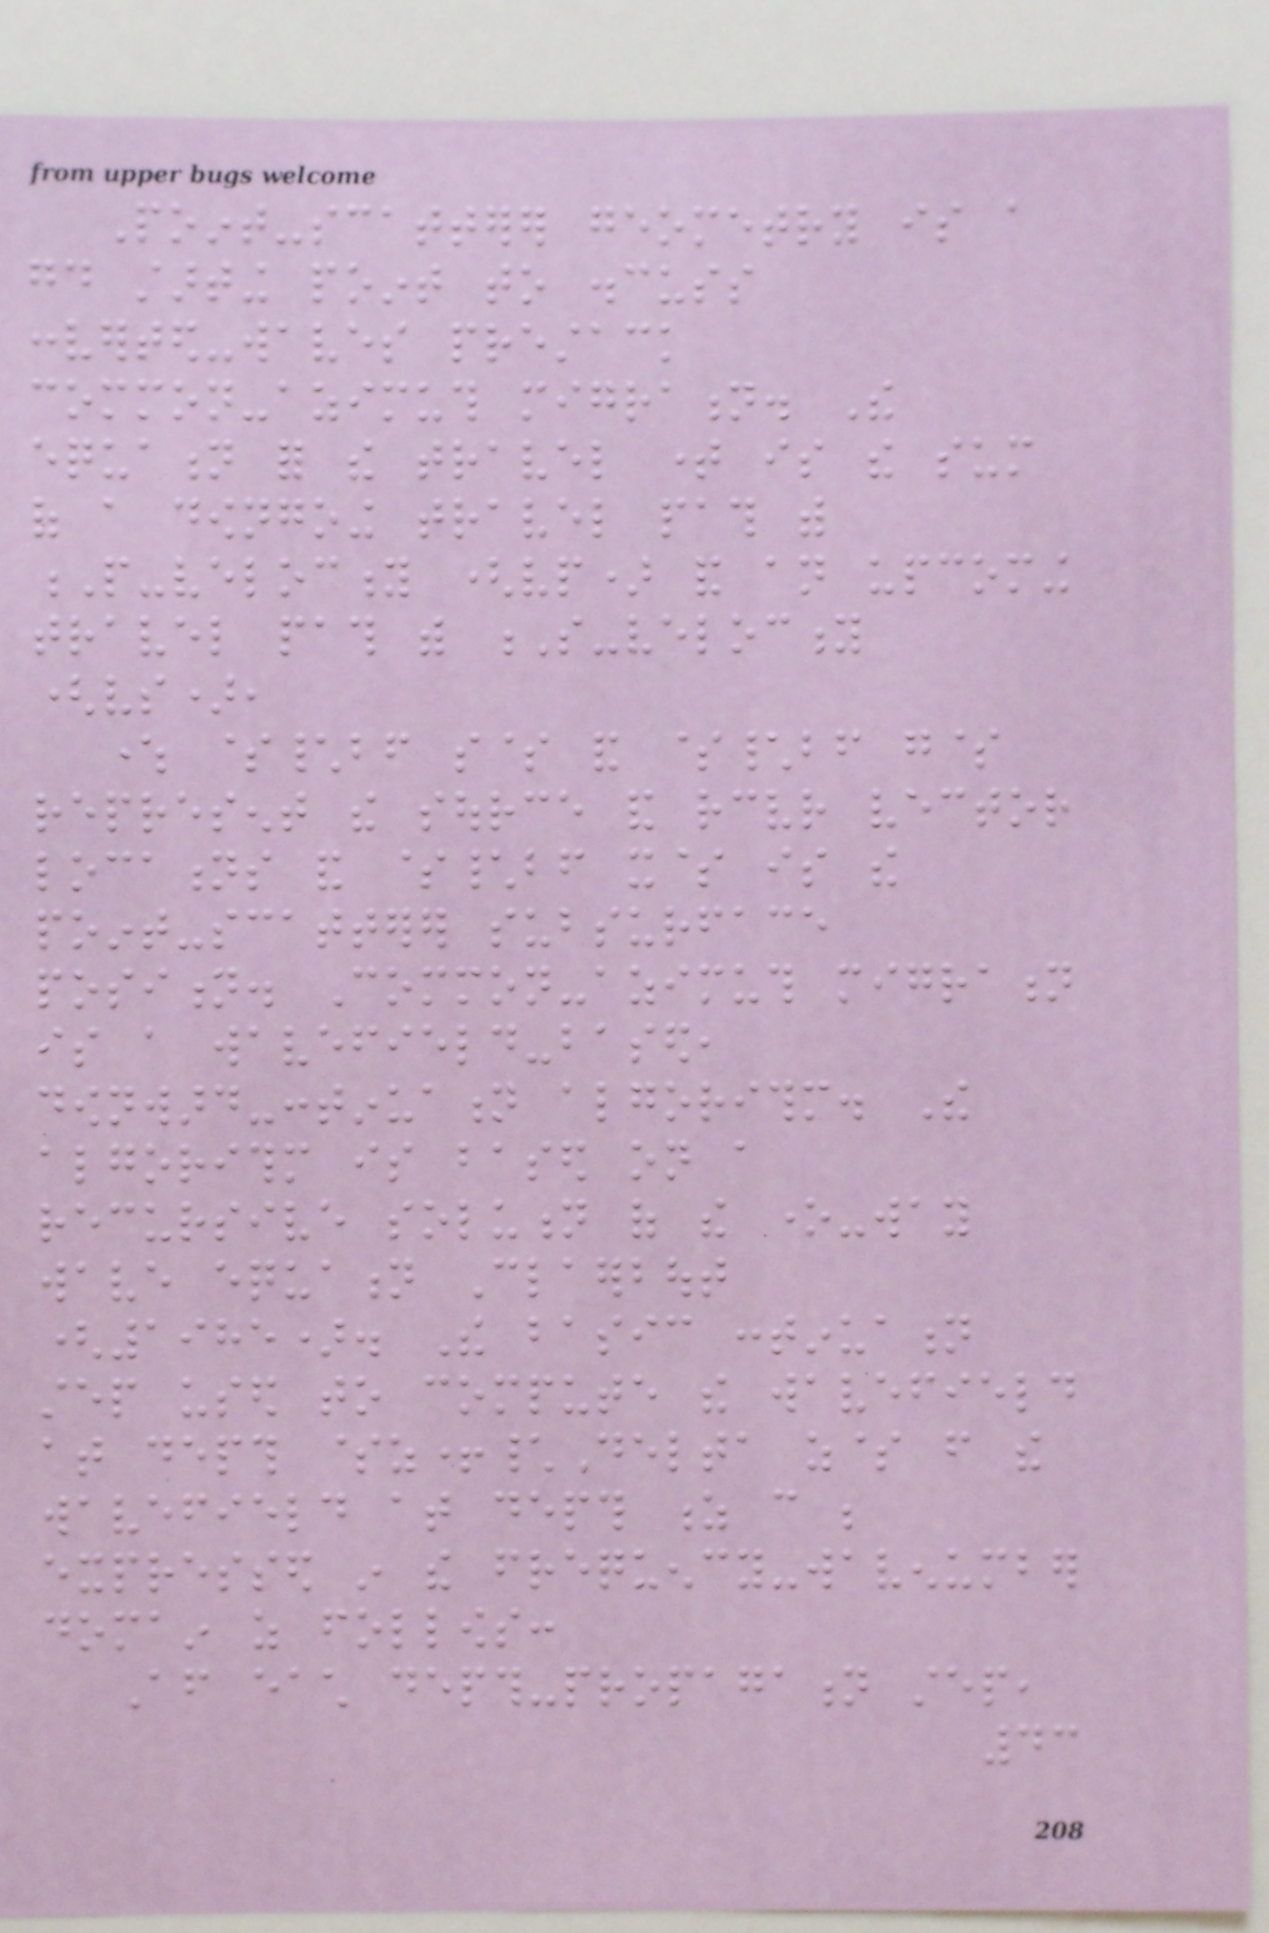Point-scatterer geometry is a
good starting point to discuss
converted-waves prestack
common-azimuth migration. The
equation for the travel time is the sum
of a downgoing travel path with
P-velocity (vp) and an upcoming
travel path with S-velocity
(vs),
where $\bf s$ and $\bf g$
represent the source and receiver vector
locations and $\bf x$ is the
point-scatterer subsurface
position. Common-azimuth migration
is a wavefield-based,
downward-continuation algorithm. The
algorithm is based on a
recursive solution of the one-way
wave equation Claerbout
(1985). The basic continuation
step used to compute the wavefield
at depth $z+\Delta z$ from the
wavefield at depth z can be
expressed in the frequency-wavenumber
domain as follows:
After each depth-propagation step,
43
